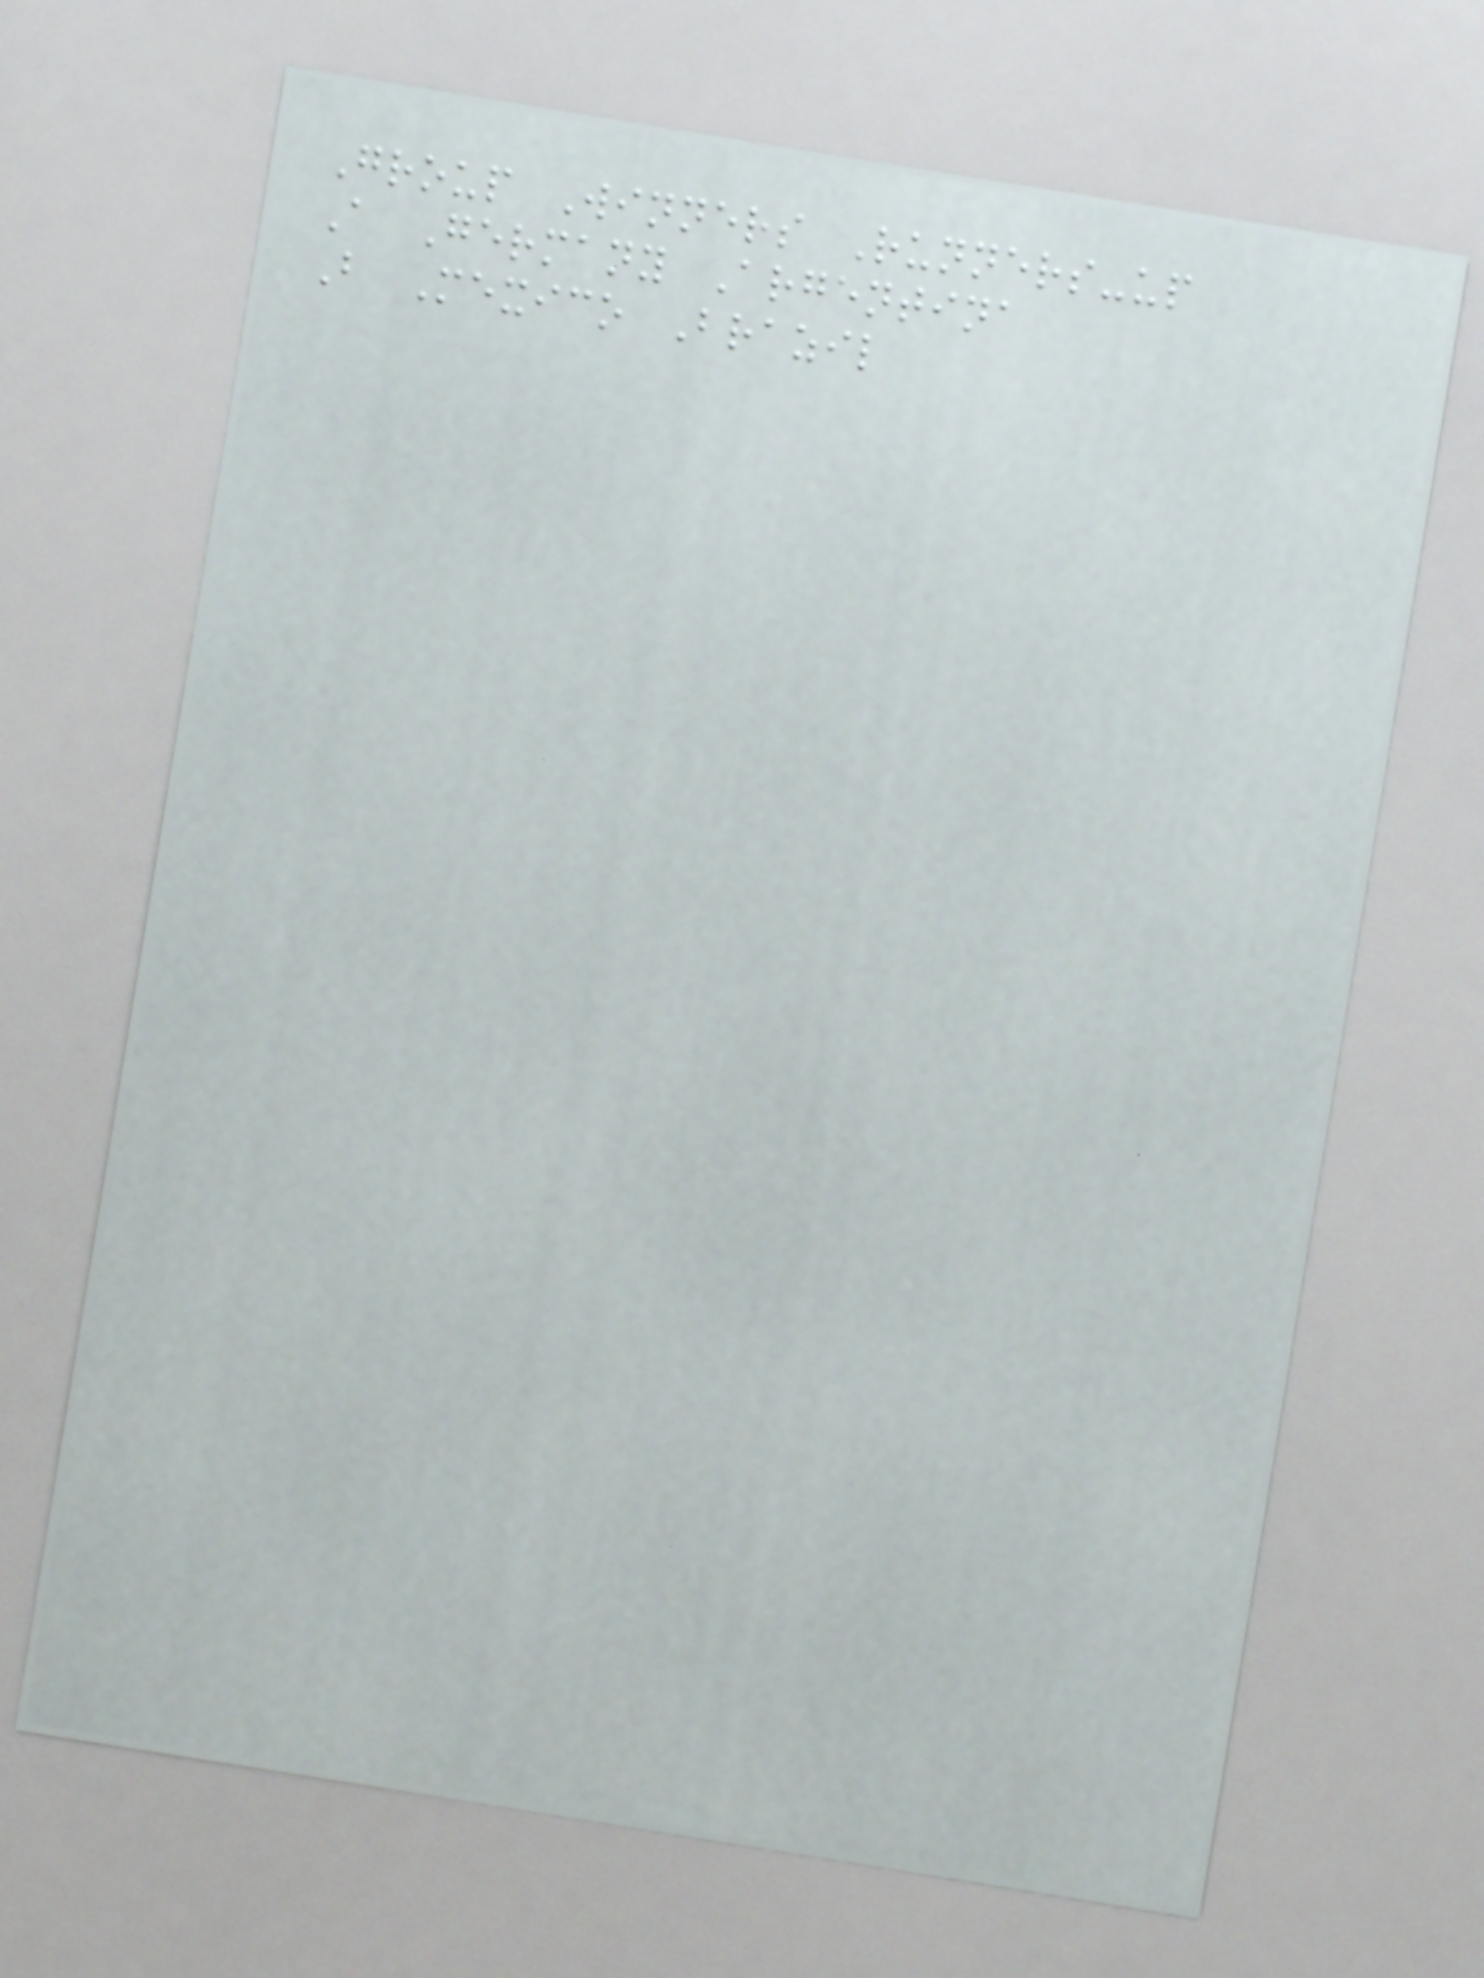Group Winners Runners-up
A Germany Argentina
B Mexico Brazil
